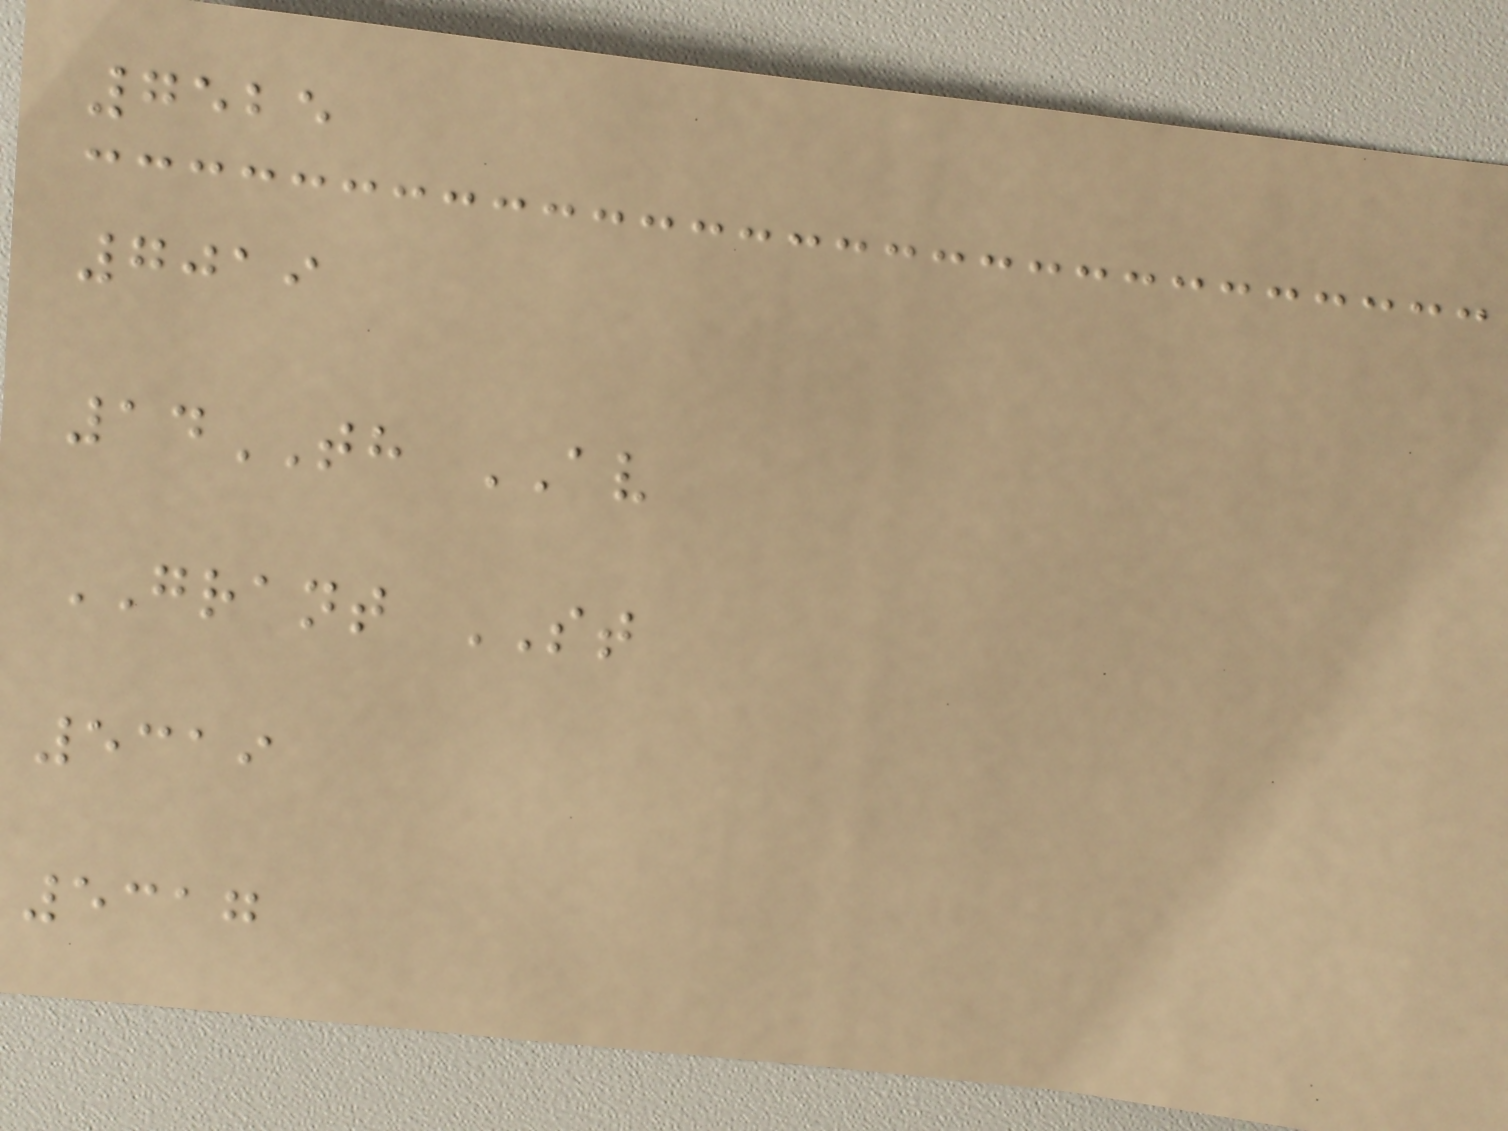7525
7019
14TH AV
GRANT ST
5319
5317
